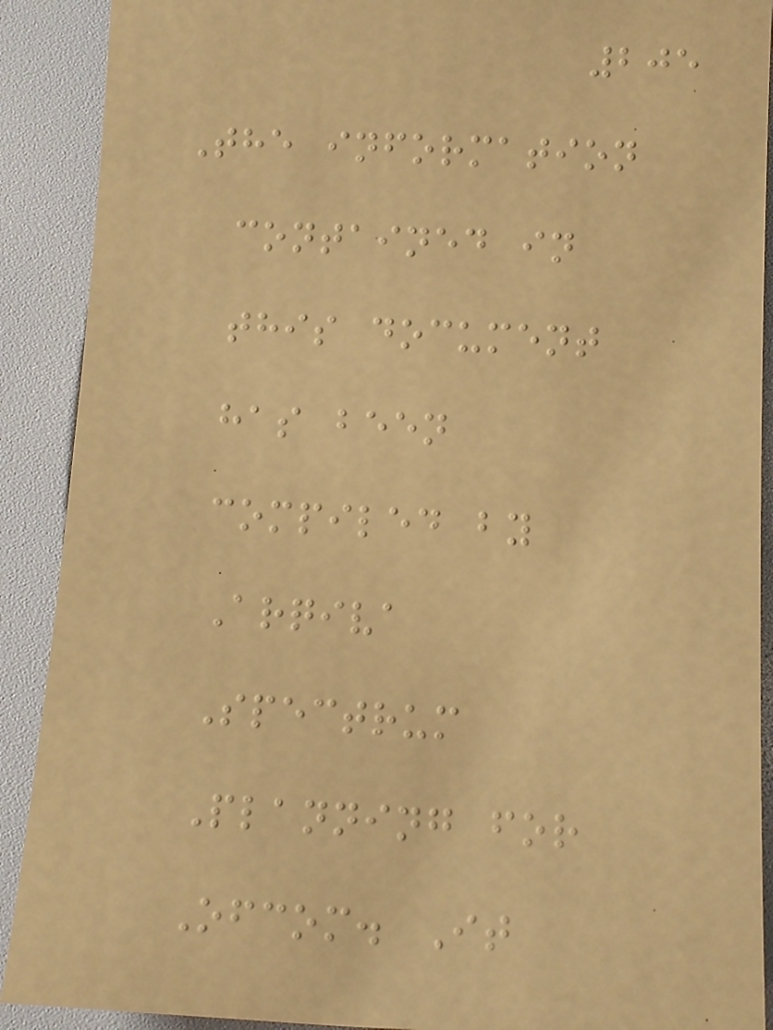205
The information
contained in
this document
has been
compiled by
Arqiva
Spectrum
Planning for
Ofcom. It
